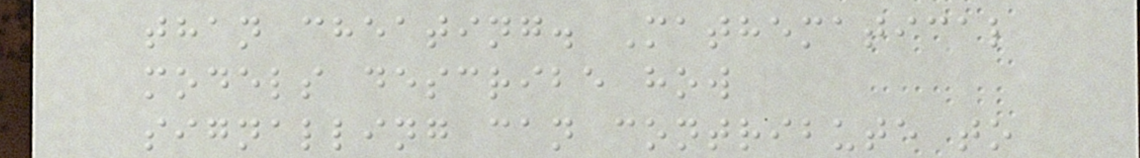than cheating. Mathematical
models describe how
signalling can contribute to
